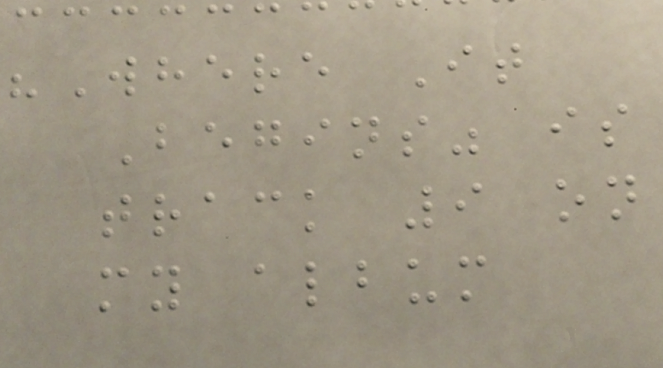"Where It
Begins" is
track 9 on
my album
